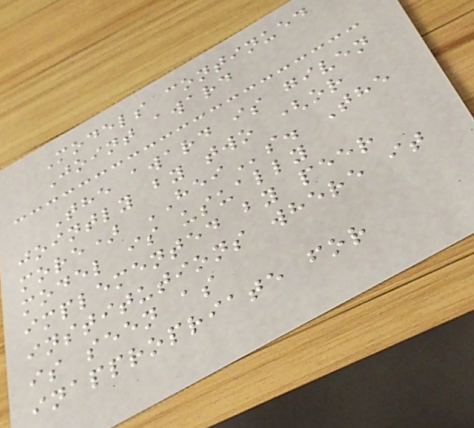Models continued
Joint award
The award is given
jointly by two (or
more) HEIs. The
model is usually
implemented by peer
institutions where it
is seen as
inappropriate for
